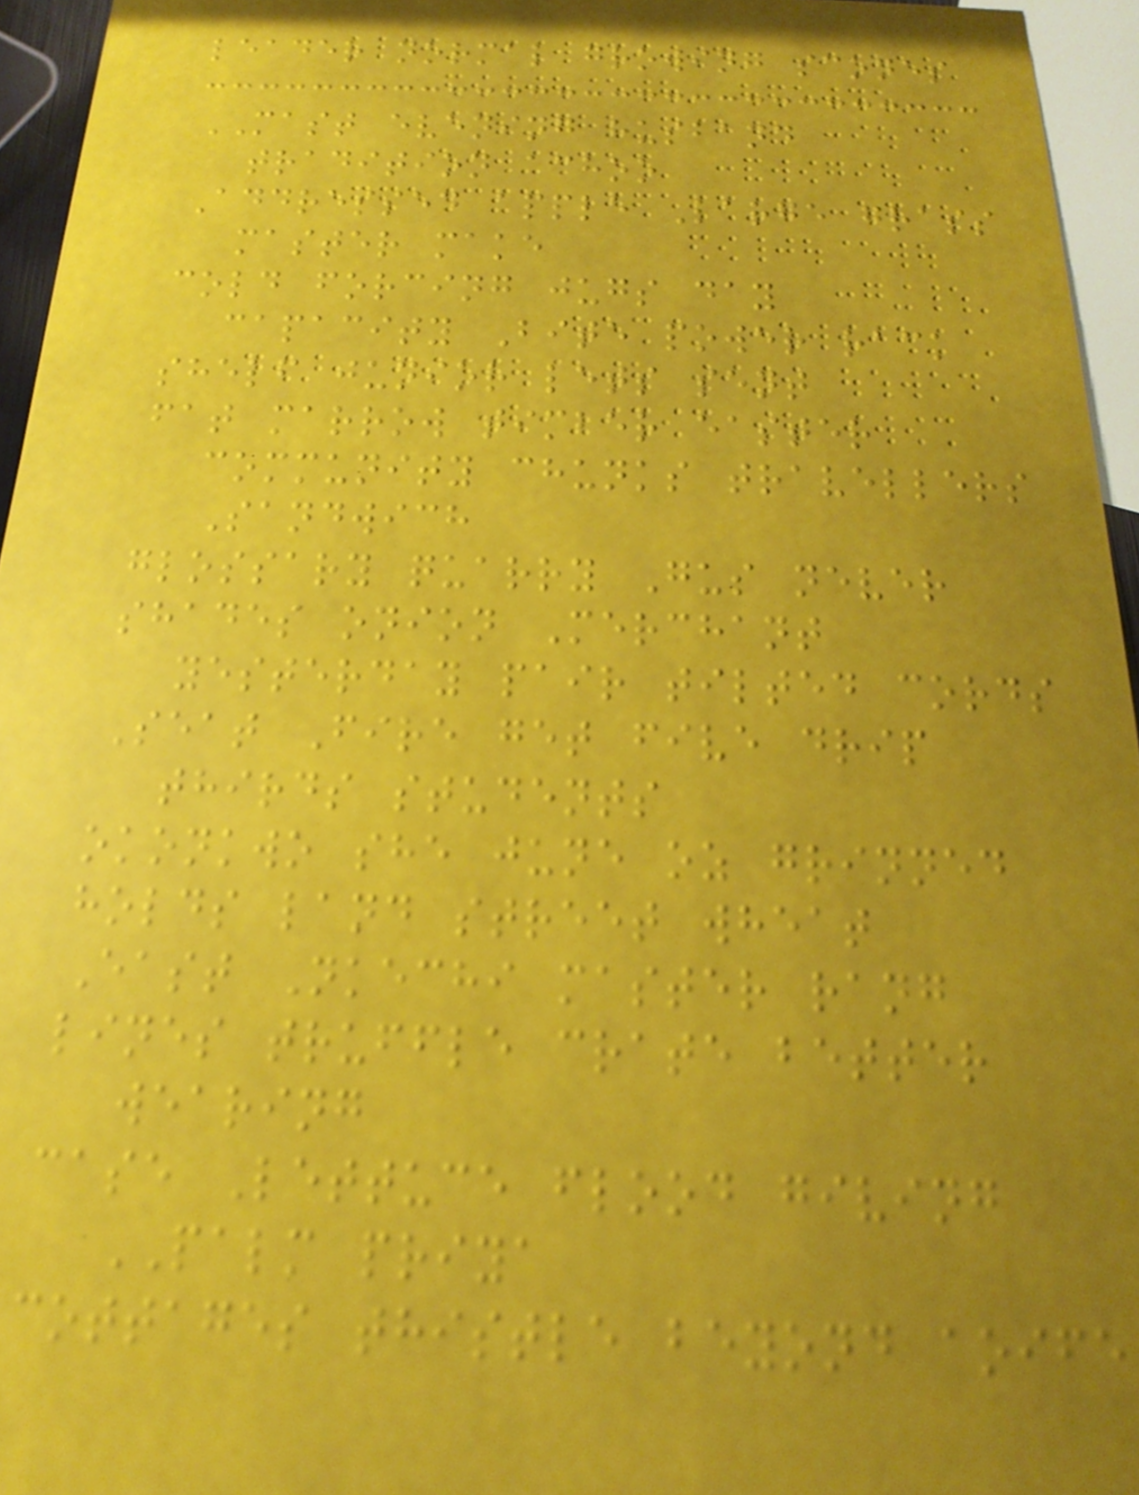leader normal growing scones
MAST evening husband
tradition achoo
Addressed apple Large grass
master make
cold forcing jugs day
capacity Bite power rack
shelf junior lets sent
fat marrow timber easter
community chunks travellers
Sandwich
glossary quarry Gus never
shades onion Merchant
yesterday pair tilted cords
Seat Fire get five drip
thirds students
okonkwo she june oz grinned
holds land street wheat
East Nkechi master rang
lines truffle crate better
wearing
case Lettuce flood giving
PALM priya
cottages thistle beyond aoife
